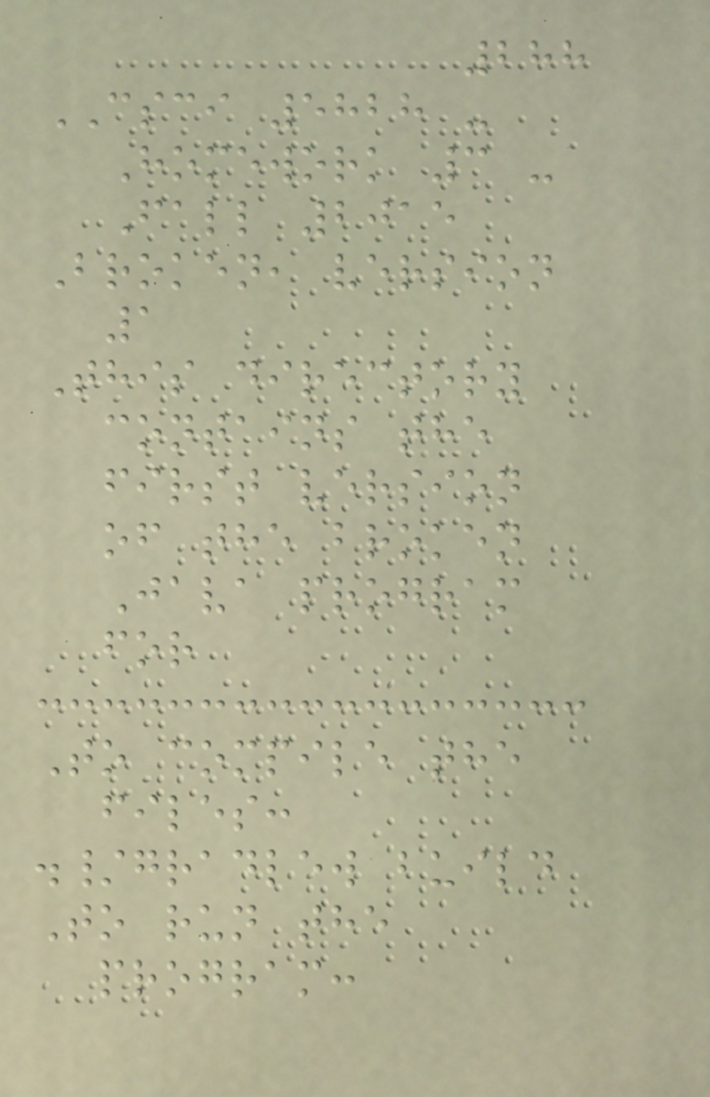288
CSCI 5828 -
Homework 3 -
Fall 2015
Broken, version
1
This directory
contains the
first version
of the broken
Java program
for
To compile the
files:
./gradlew build
To run the
program:
